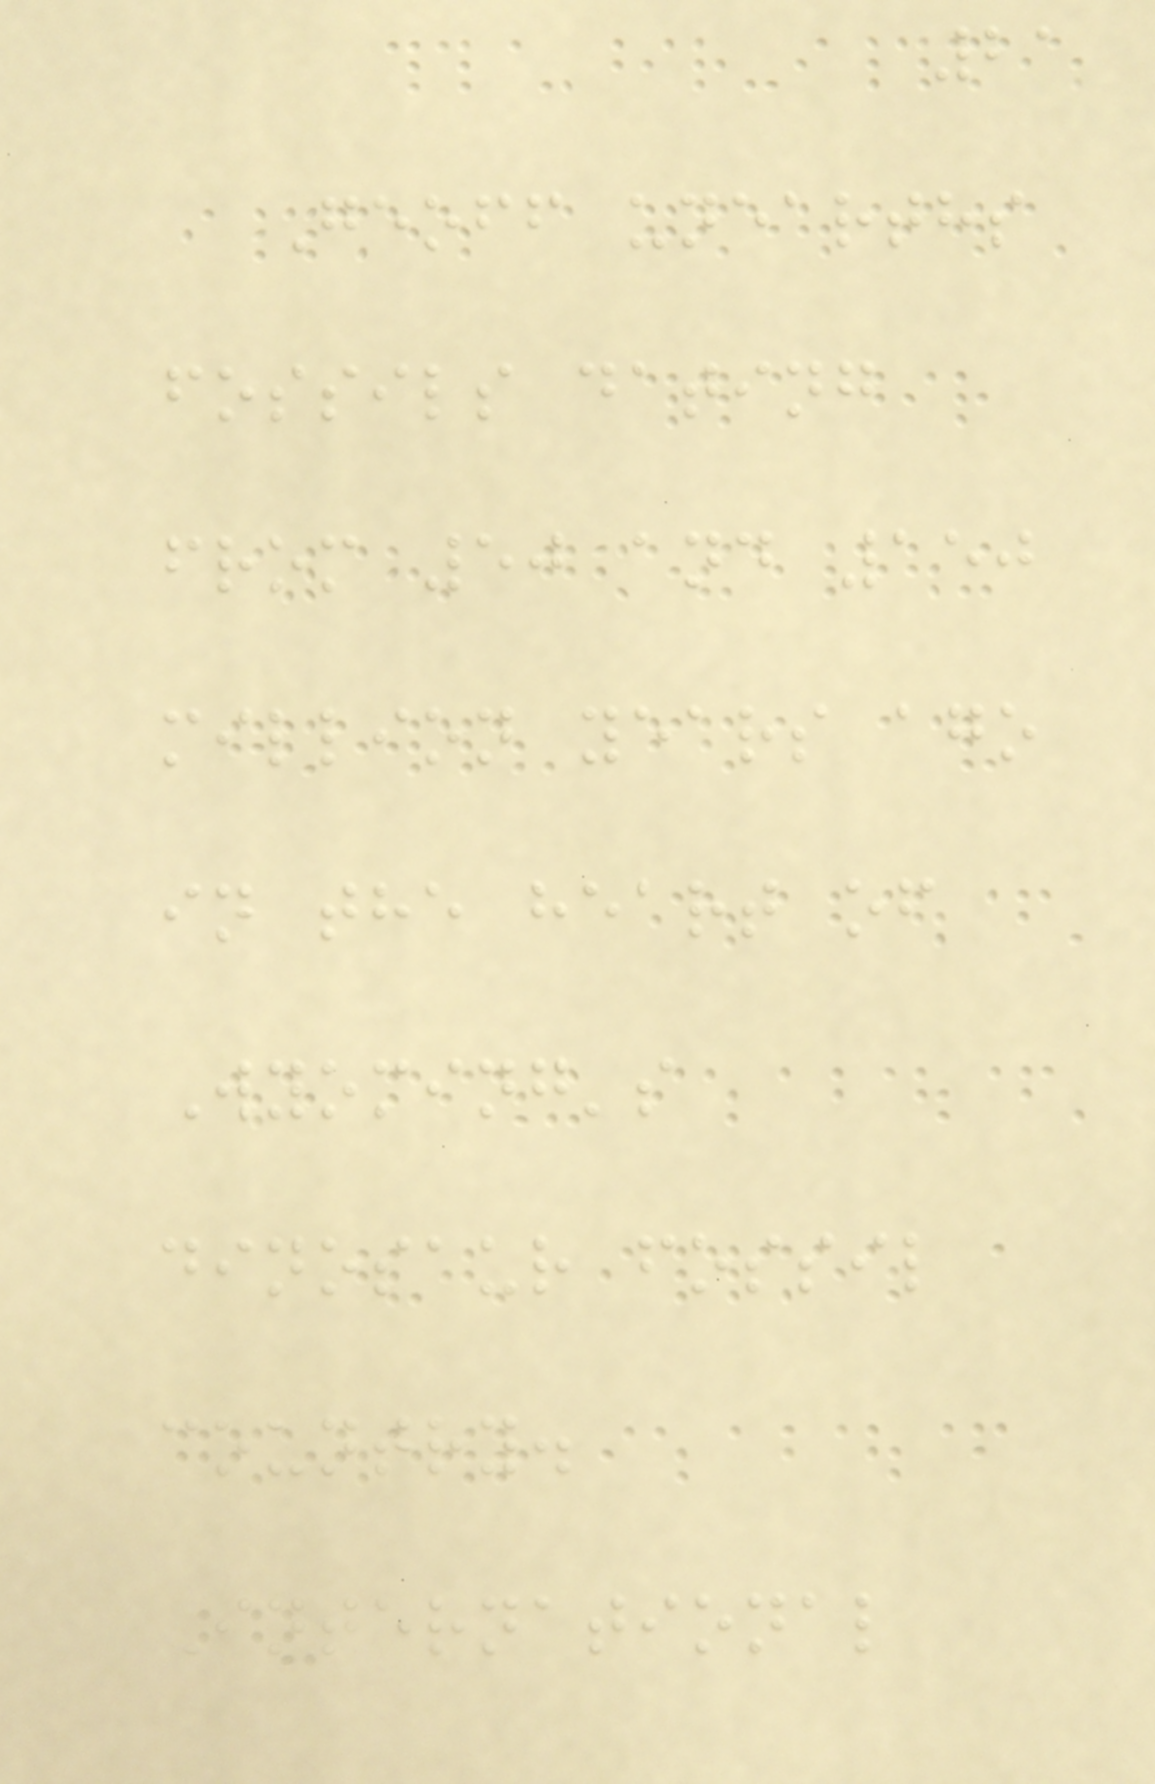21
Geoff unearths
fossils dating
from 50 and 150
million years ago
in the heart of
Wyoming's
dinosaur fossil
country.
International
